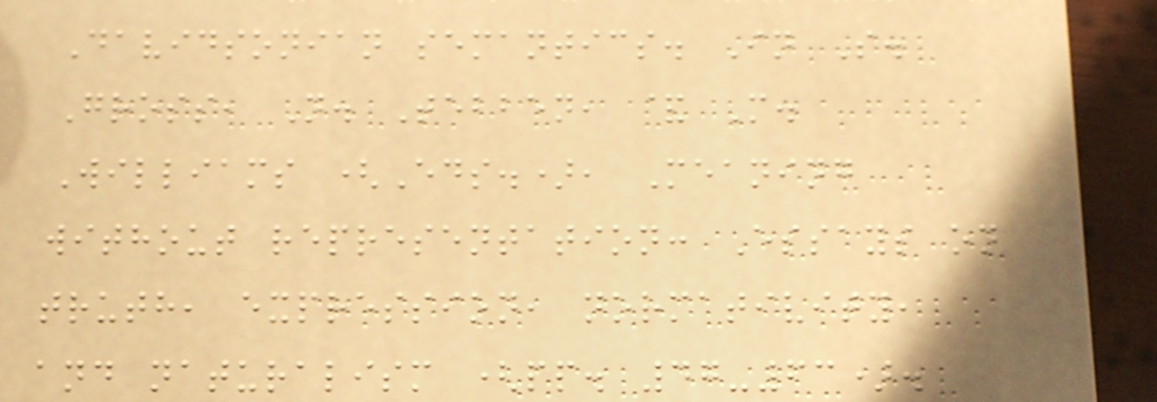Davidsonian semantics. In S.
Gross, N. Tebben, & M.
Williams (Eds.), Meaning
without representation: Essays on
truth, expression, normativity,
and naturalism (pp. 47-63).
